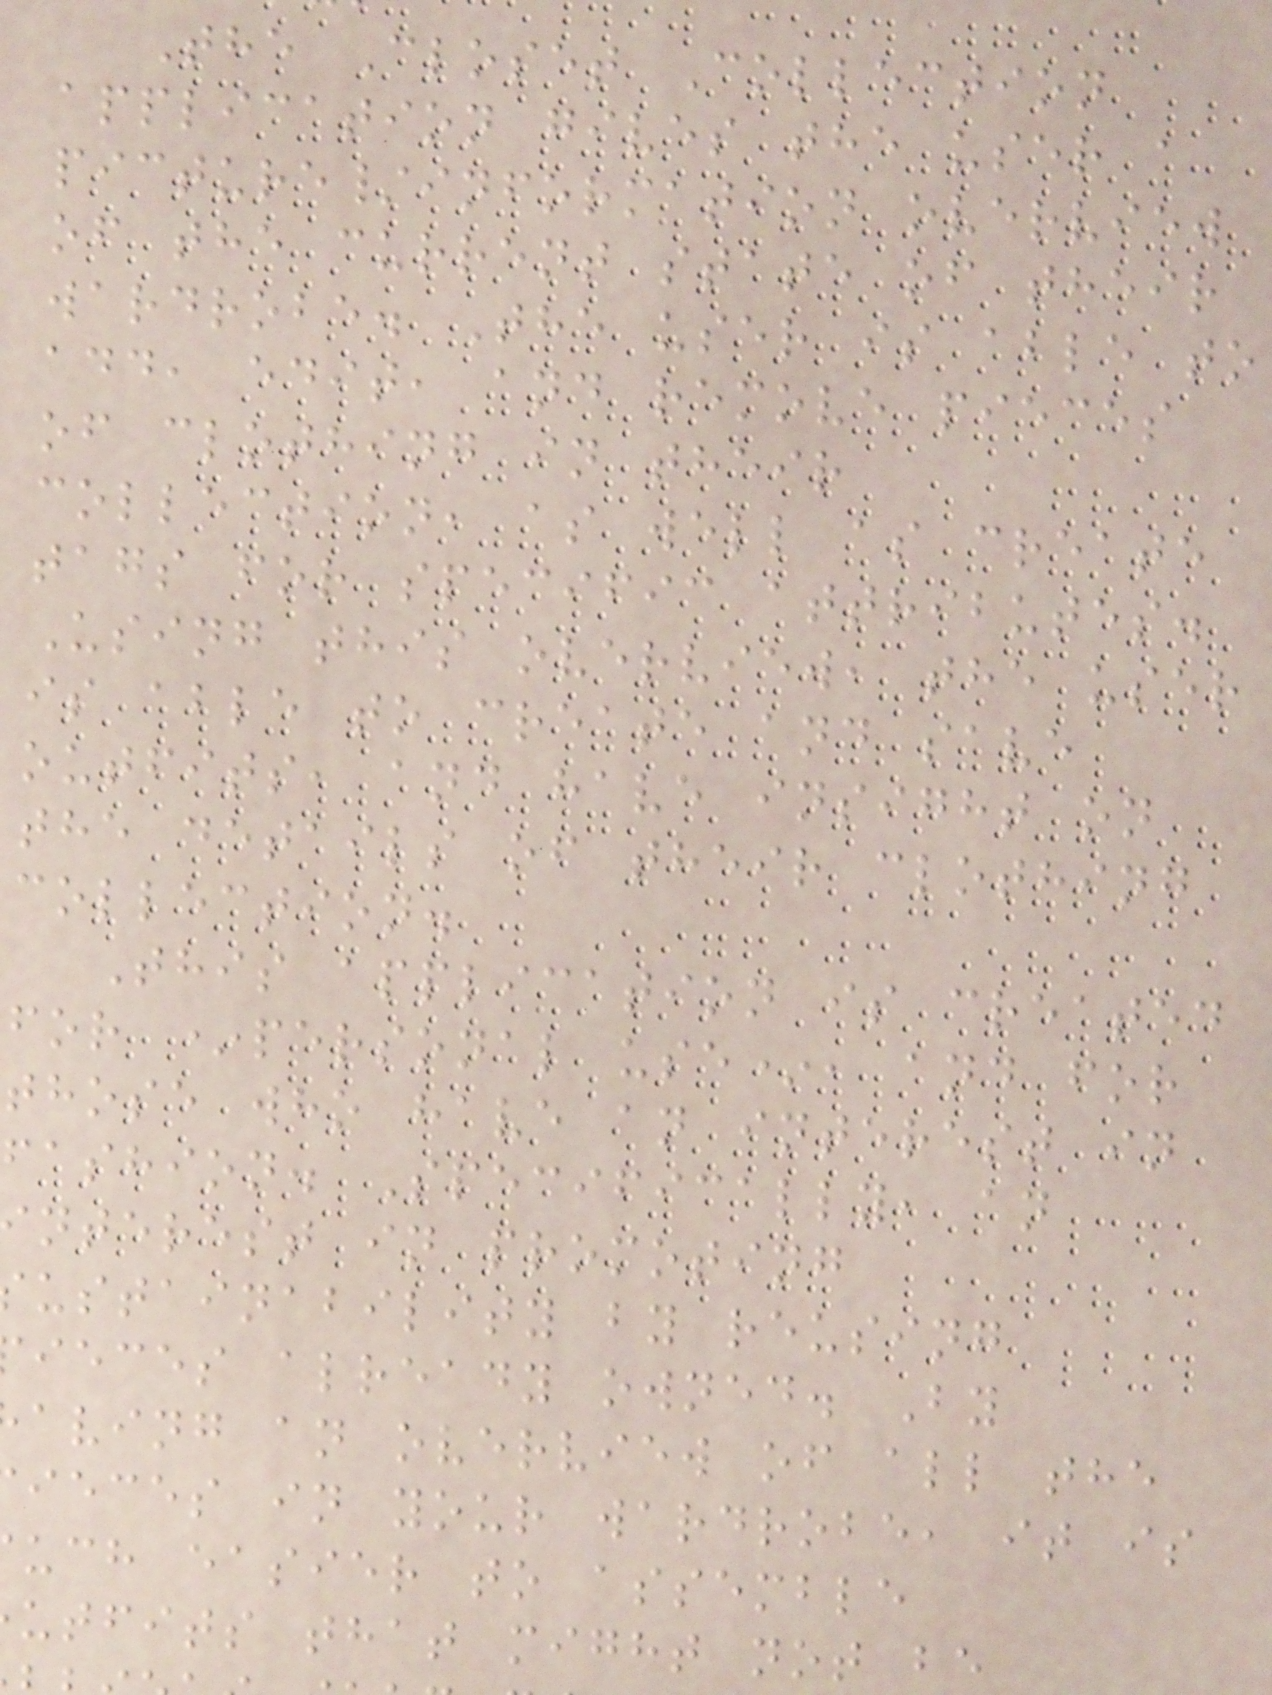The Closet Collection
application gives the user a
picture/information overview
of the current state of their
wardrobe. The user is able to
add, edit, and remove pieces
of clothing in their
collection, as well as create
tags for specific attributes.
Using this overview, the user
is able to create and save
outfits, and have insight on
the details of their clothing
collection.
This application is created
for *personal use*, and for
those who have an interest in
fashion. Specifically, an
nterest in promoting
ustainability by reusing
ieces already owned. By
aving an overview of all the
ieces in your wardrobe, it is
uch easier to assemble
utfits that might not be
